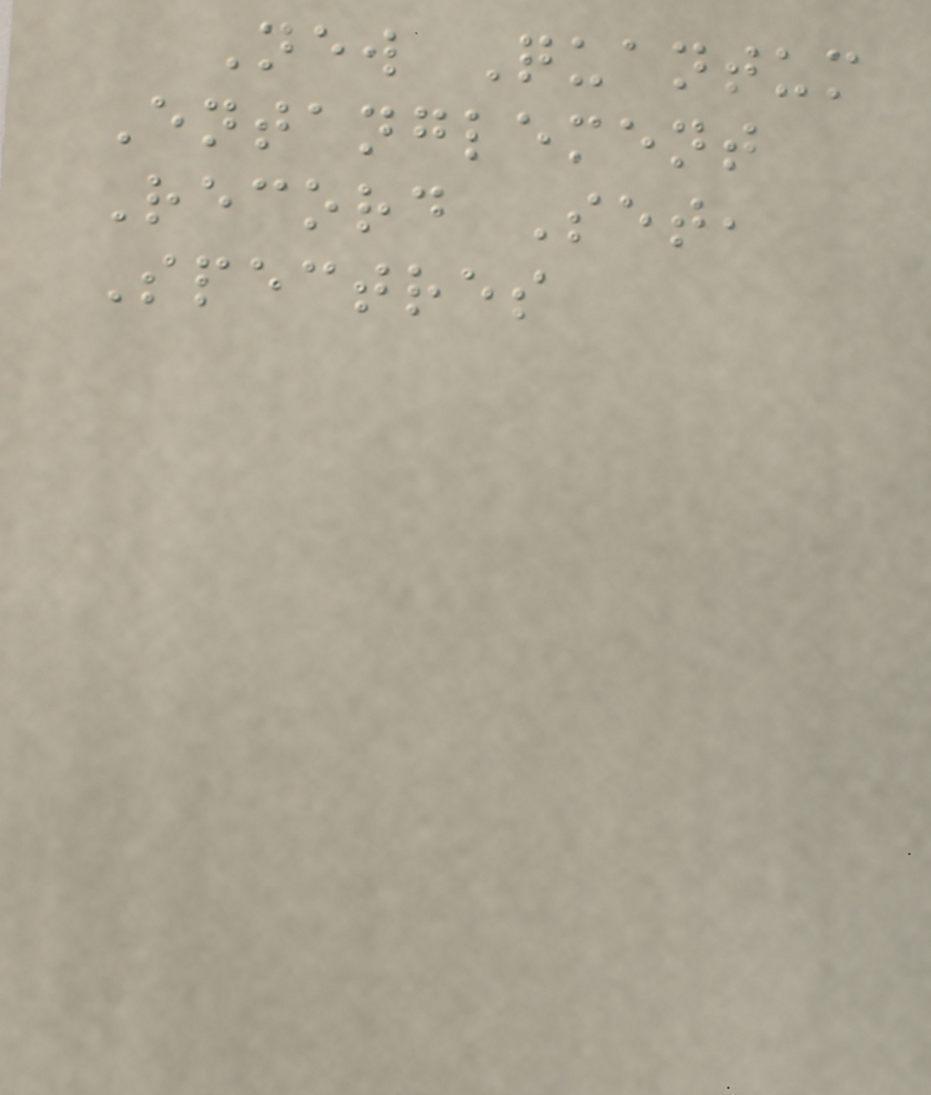New Quantum
Entanglement
Record Set,
Spectres
